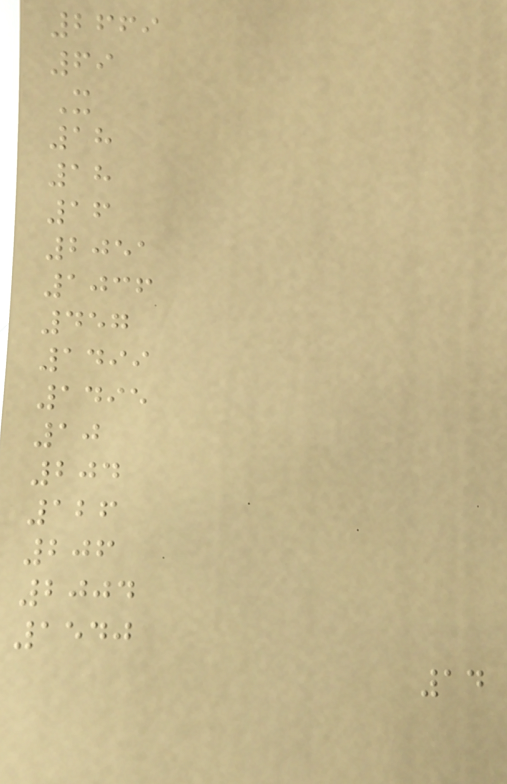2669
69
X
18
18
16
2051
1036
457
1499
1495
10
204
126
206
2004
1540
14
